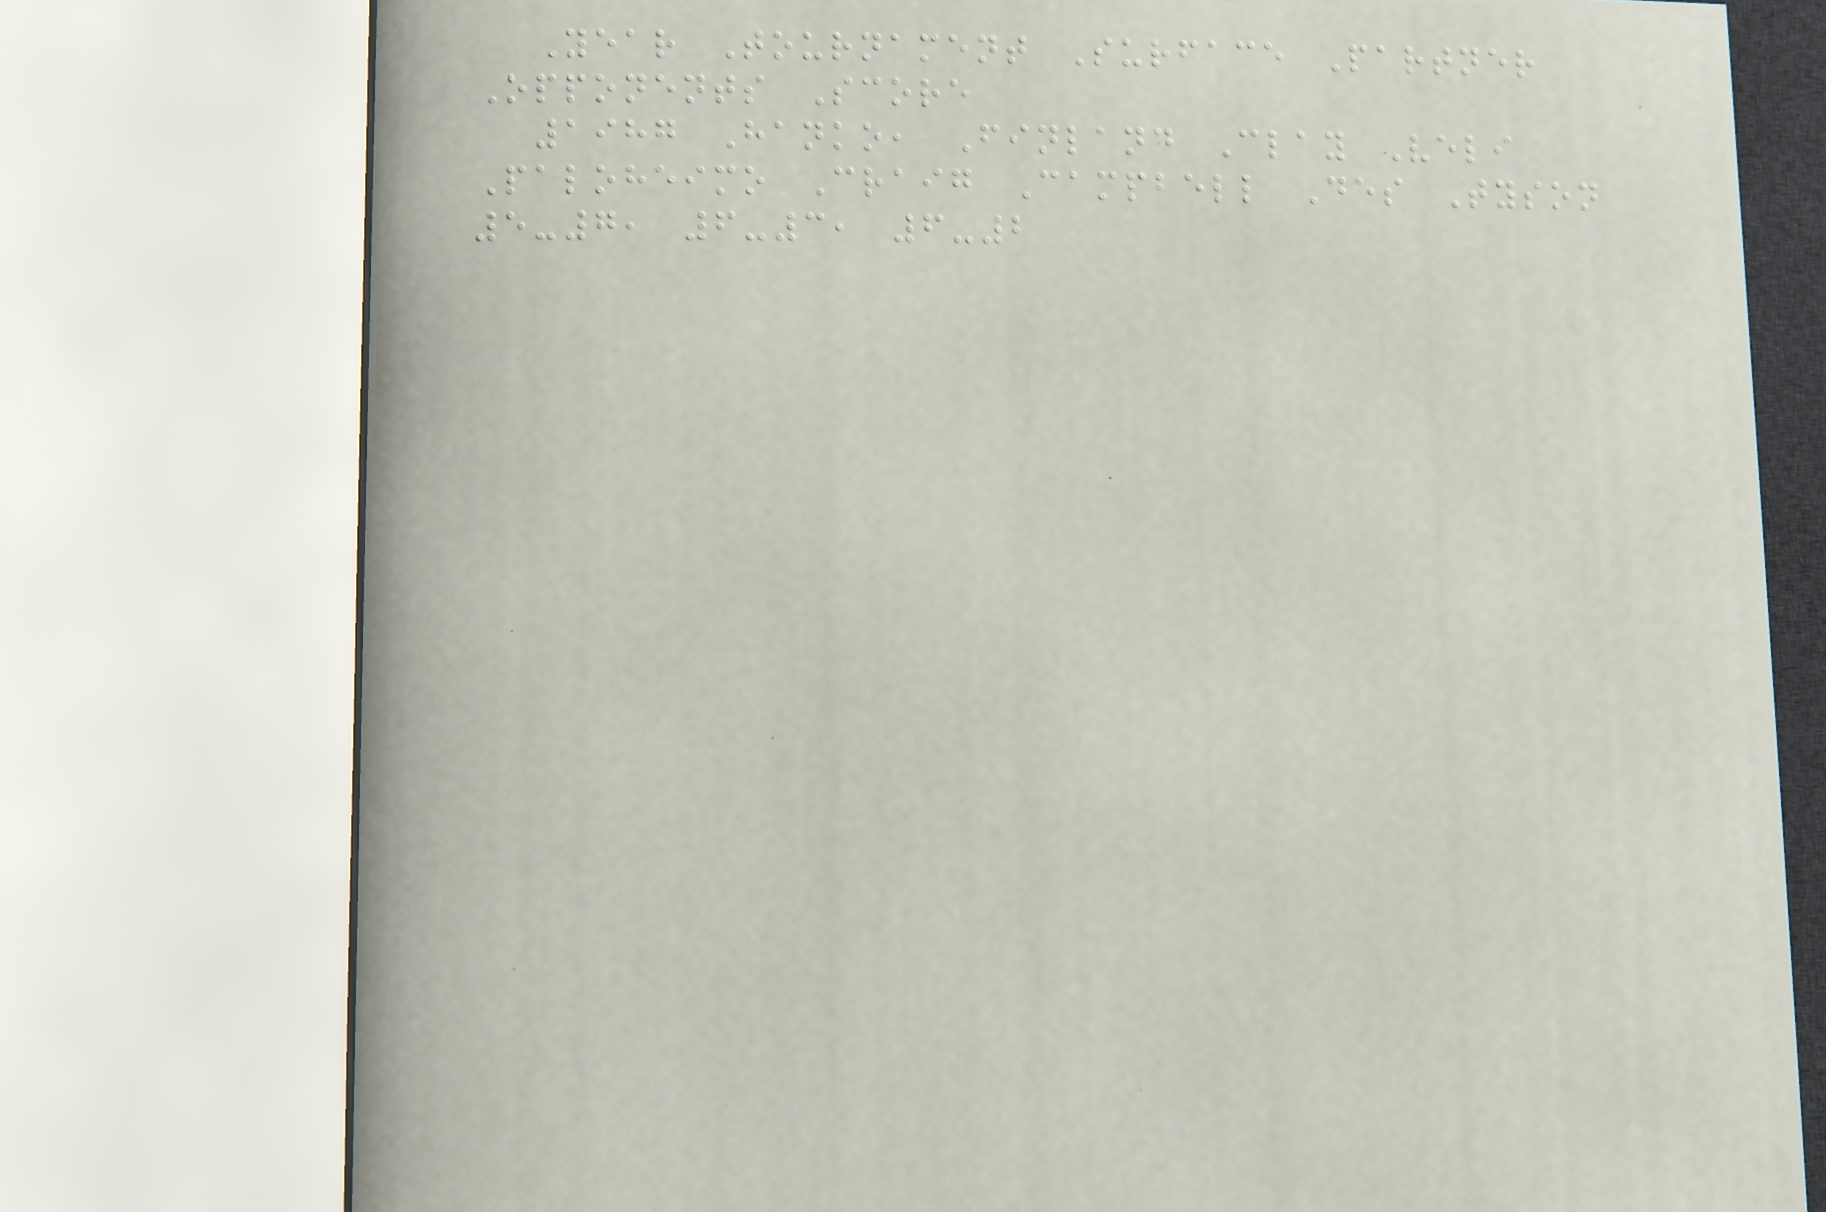Year Tournament Surface Partner
Opponents Score
1987 Hanko, Finland Clay Veli
Paloheimo Craig Campbell Des Tyson
5-7, 6-3, 6-2
